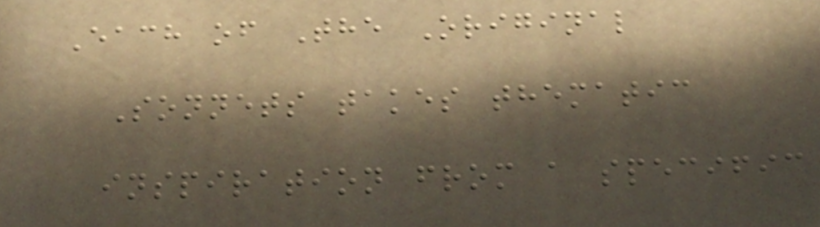Each of The Original
Sonnets takes thematic
inspiration from a specific
